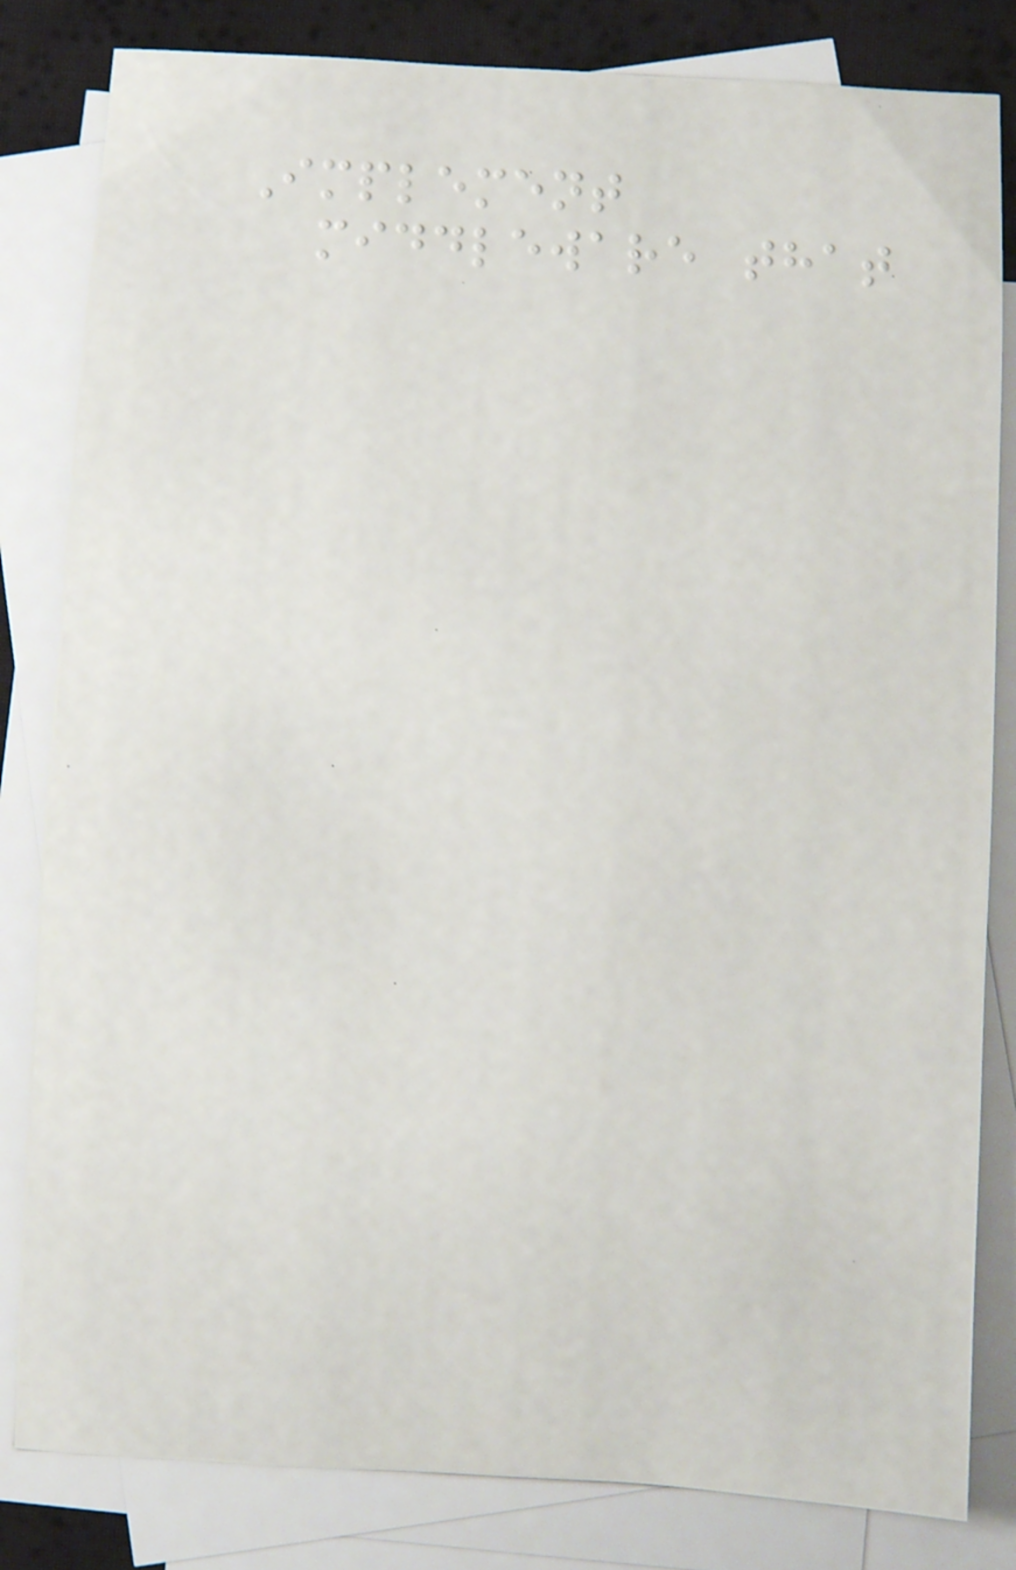Implement
middleware that
